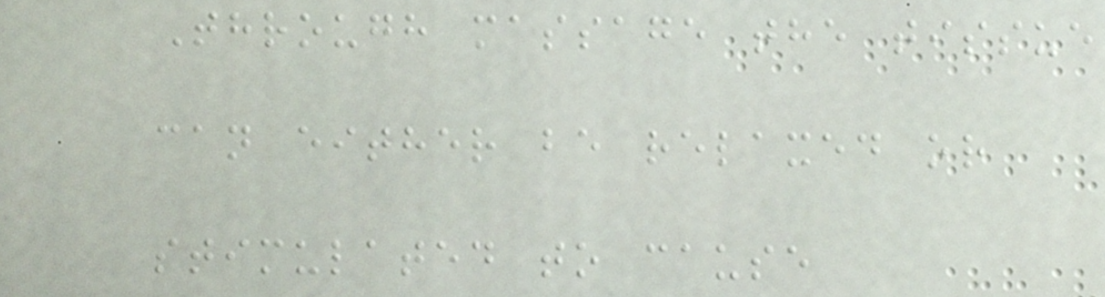Through massage the tissue
can either be relaxed or
stimulated to cause
